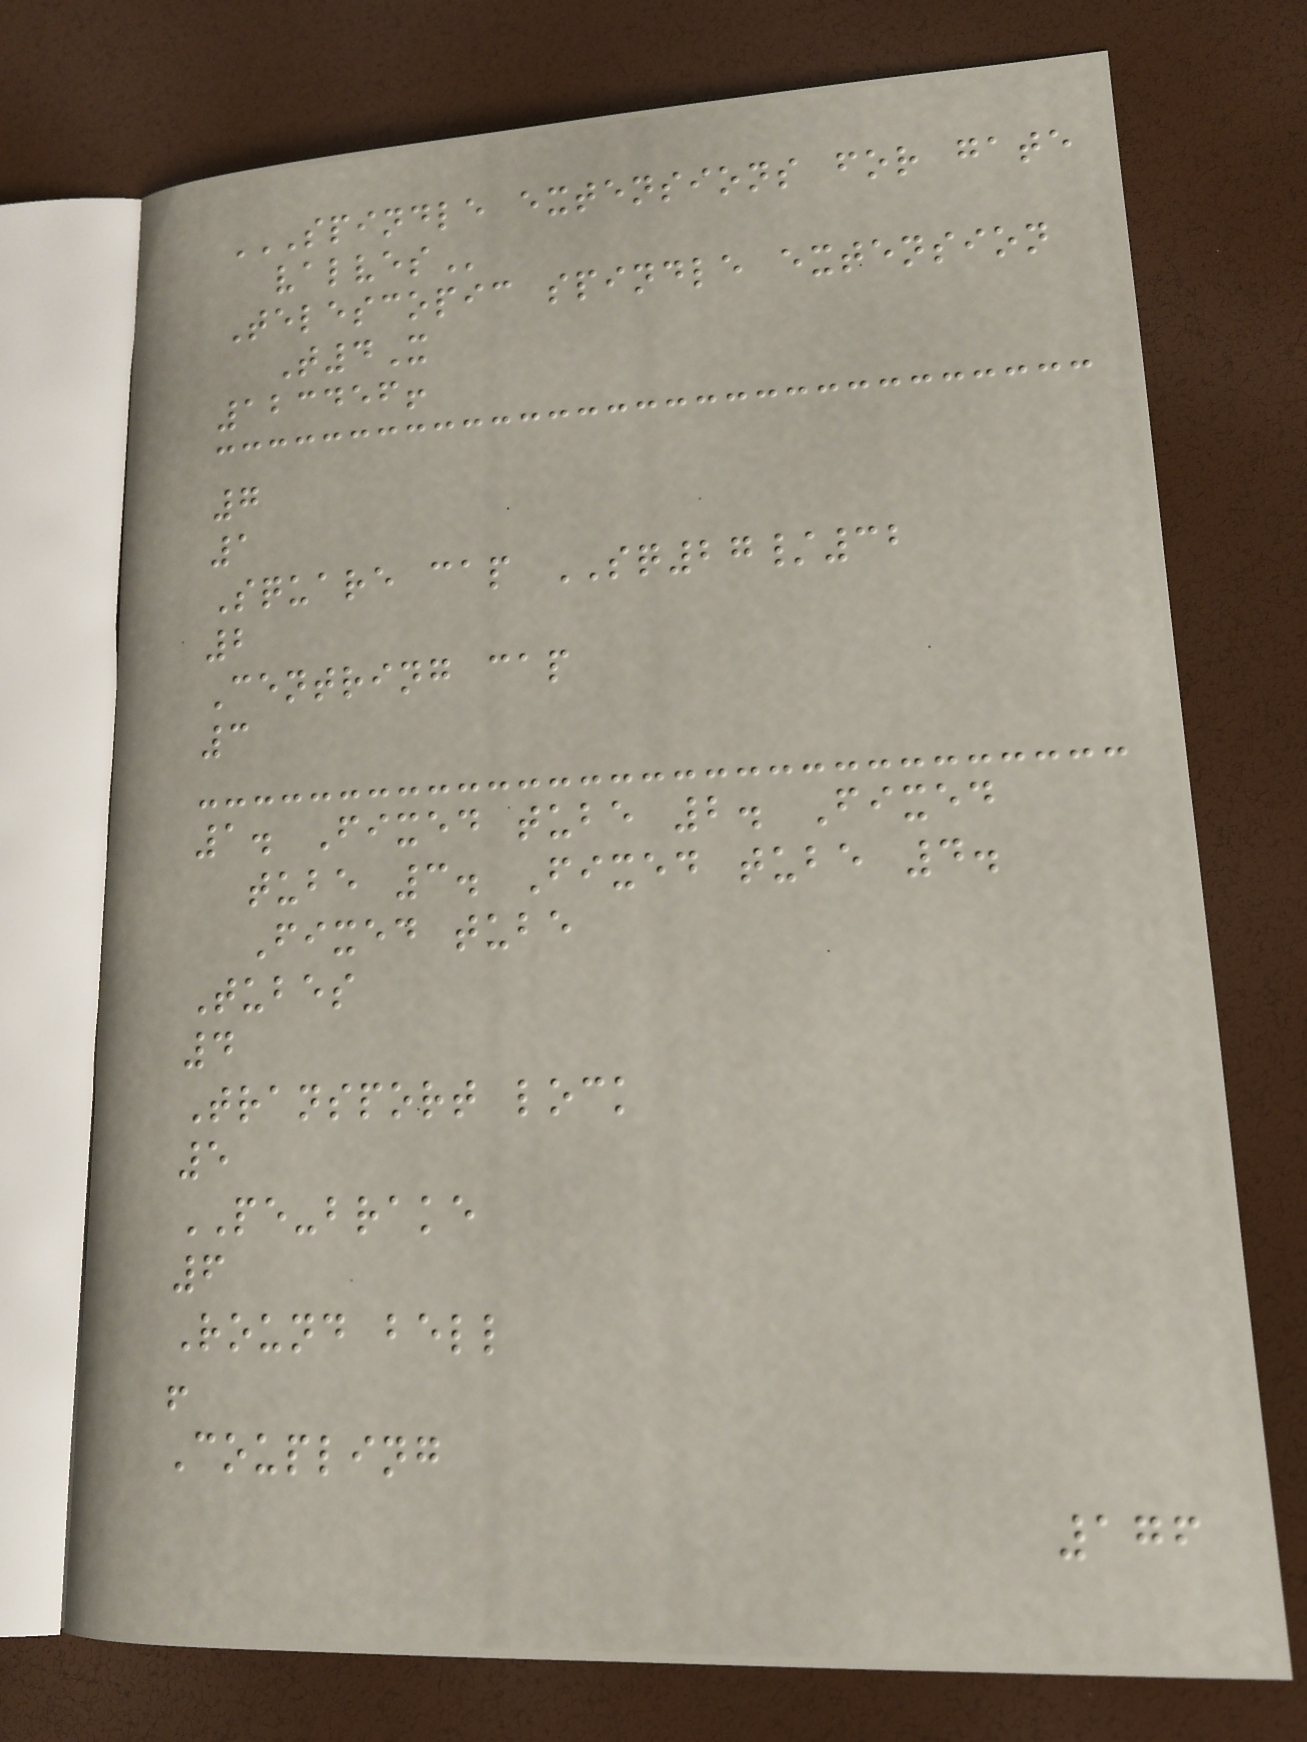SPINDLE EXTENSIONS FOR GATE
VALVES
Telescopic spindle extension
T4X
123456!
7
1
Square cap SQ27/32
2
Centring cap
3
1. Fixed tube 2. Fixed
tube 3. Fixed tube 4.
Fixed tube
Tubes
4
Transport lock
5
PE-brake
6
Round bell
!
Coupling
176
